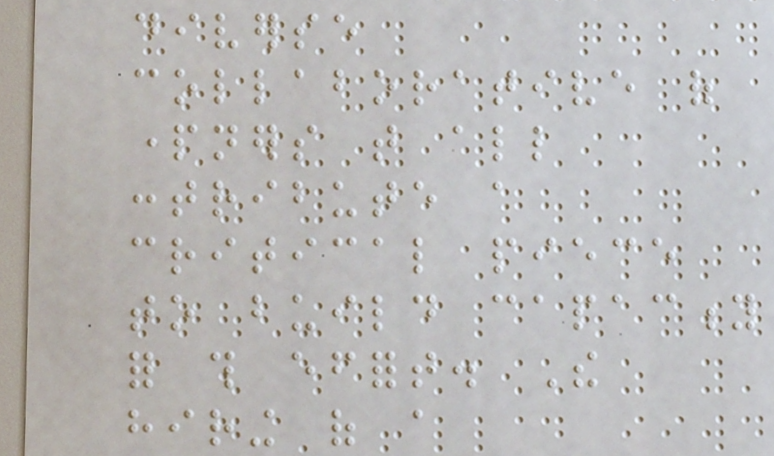diverse
collaborative of
partners that all
contribute a
critical piece
to build capacity
for this effort. The
hiring of a
